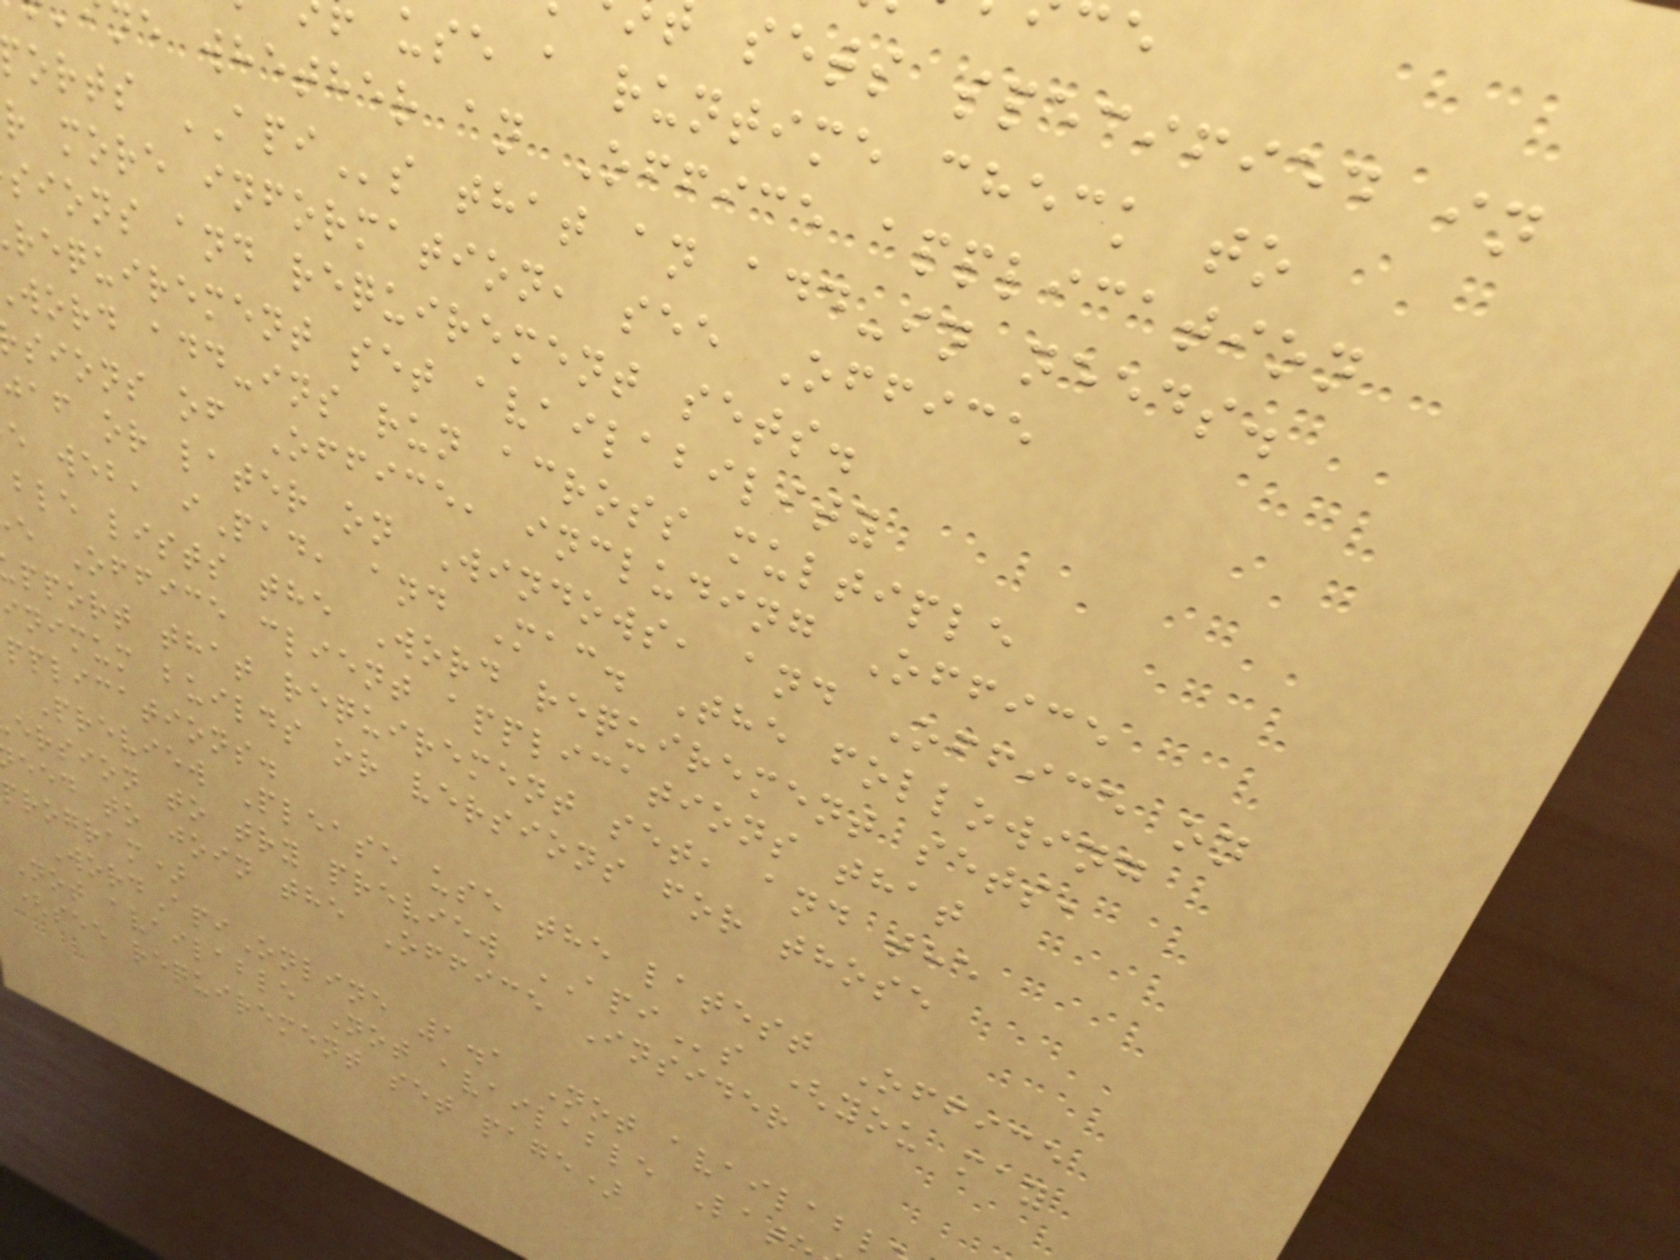sets specified in
use a runtime check to
ne whether an Office application
orts APIs that an add-in needs.
r more information, see Office
sions and requirement sets.
requirement set availability
word add-ins run across multiple
sions of Office, including Office
jaf or later on Windows, and Office on
e web, iPad, and Mac. The following
ble lists the Word requirement sets,
e Office client applications that
pport that requirement set, and the
inimum builds or versions for those
pplications.
Preview Please use the latest Office
ersion to try preview APIs (you may
eed to join the Office Insider
program)
WordApiOnline 1.1 Not availabl
Not available Not available Lat
(see requirement set page)
